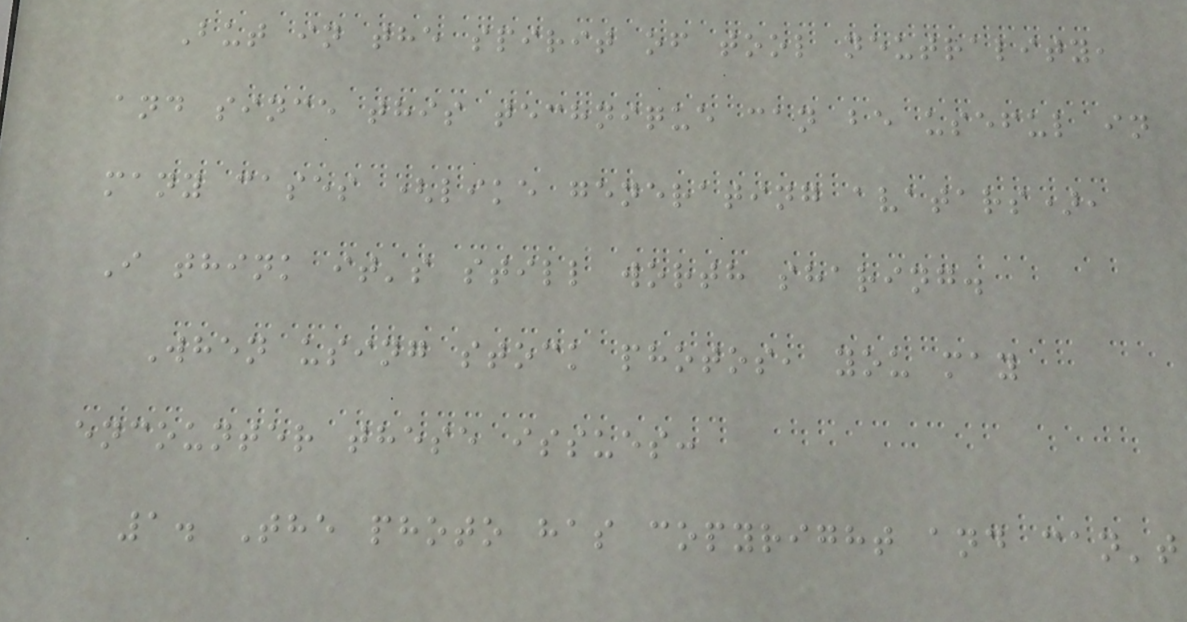But in the spirit of tool neutrality,
and since this technique can be useful in
many cases (like generating avatars),
I think it's still worth sharing.
When using stock photos, you may
encounter these issues:
1. The photo has copyright and can't
